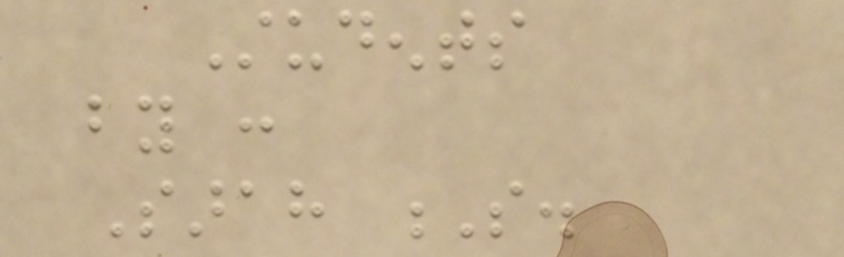Students
by :
Sarah S.
